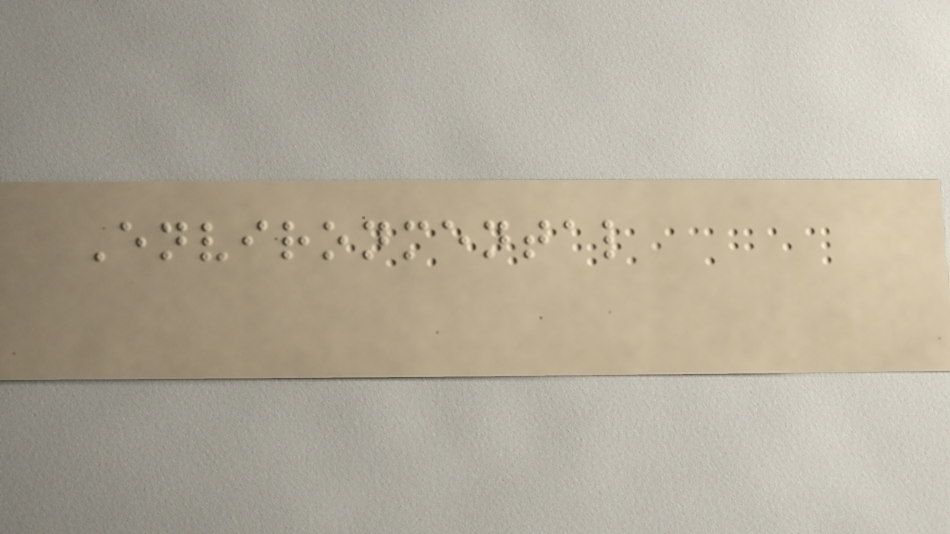Environmental
